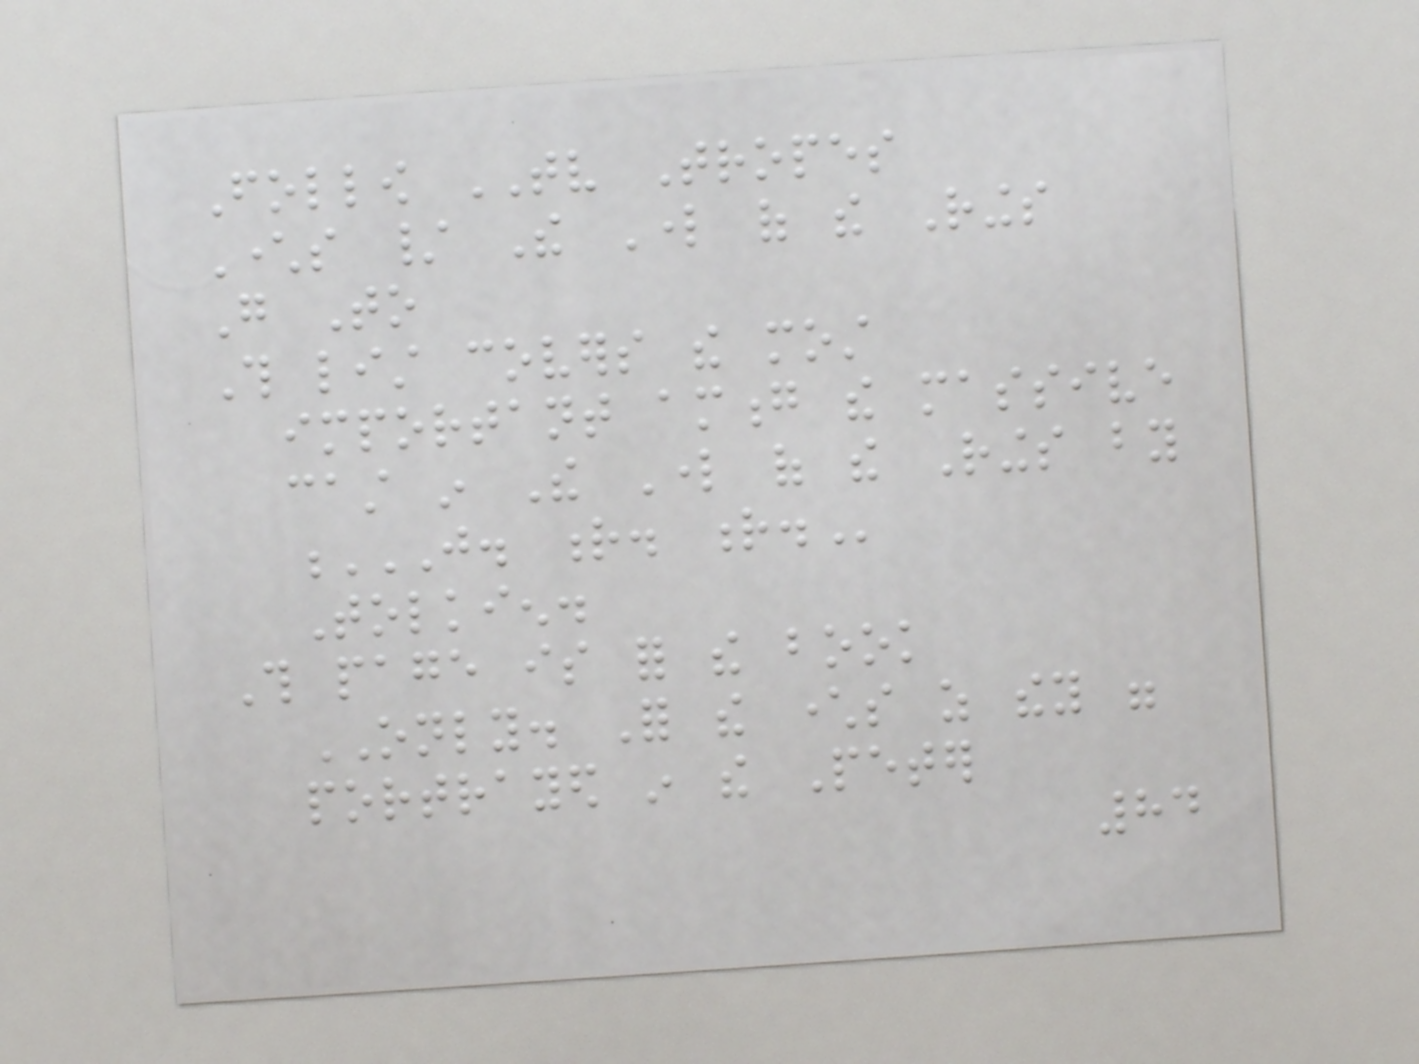Follow TV Tropes
Characters / The Lord of the Rings
Go To
This list covers the most
important among the massive
cast in The Lord of the Rings by
J. R. R.
Tolkien.
This page is for the book
ONLY. For the characters as they were
portrayed in the Peter
84
